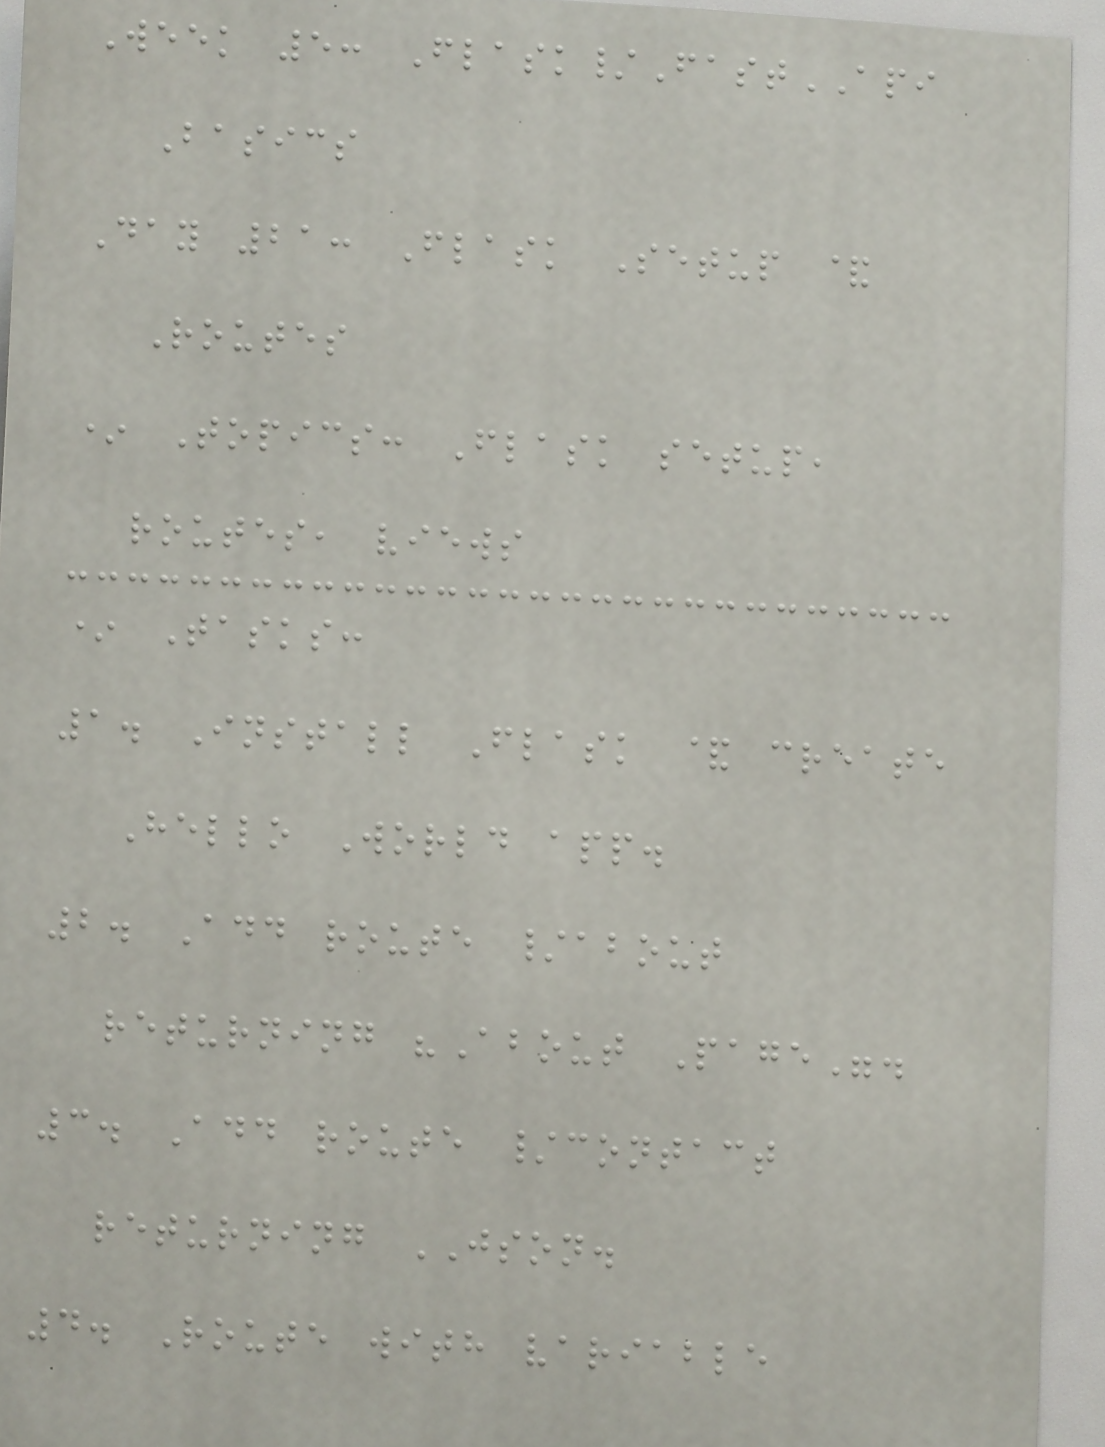Week 5: Flask/FastAPI
Basics
Day 21: Flask Setup &
Routes
* Topics: Flask setup,
routes, views
* Tasks:
1. Install Flask & create
Hello World app.
2. Add route /about
returning "About Page".
3. Add route /contact
returning JSON.
4. Route with variable
